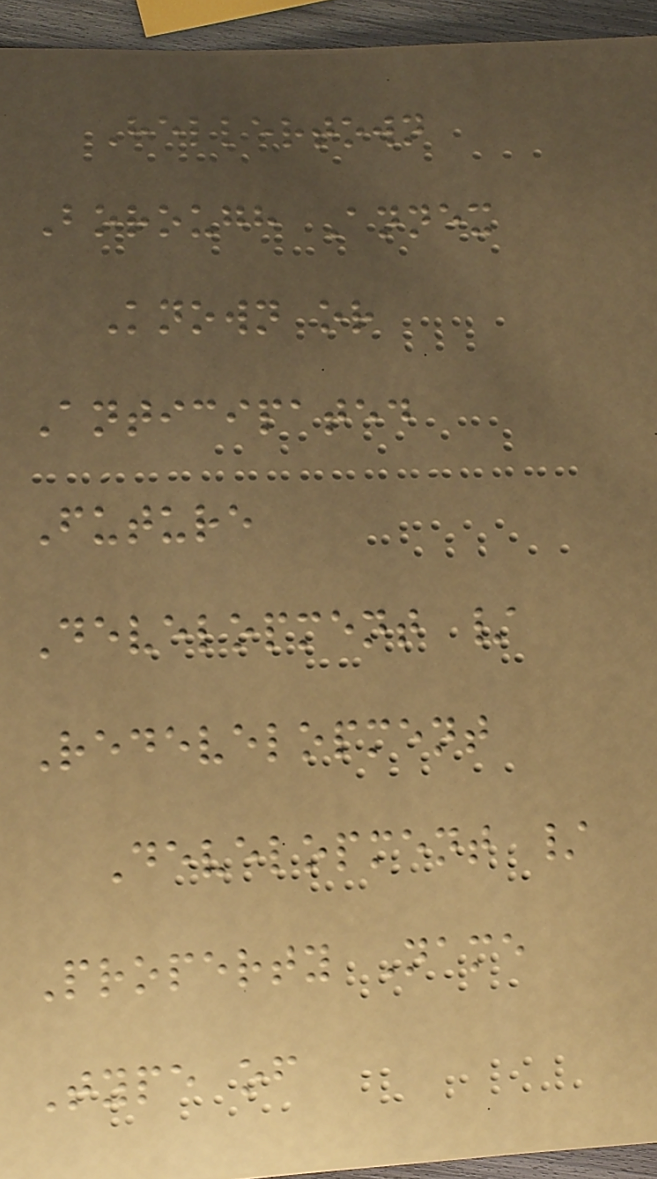Hellertown
Borough Annex
Known or
Anticipated
Future
Development /
Redevelopment
Development /
Property Name
Type of
